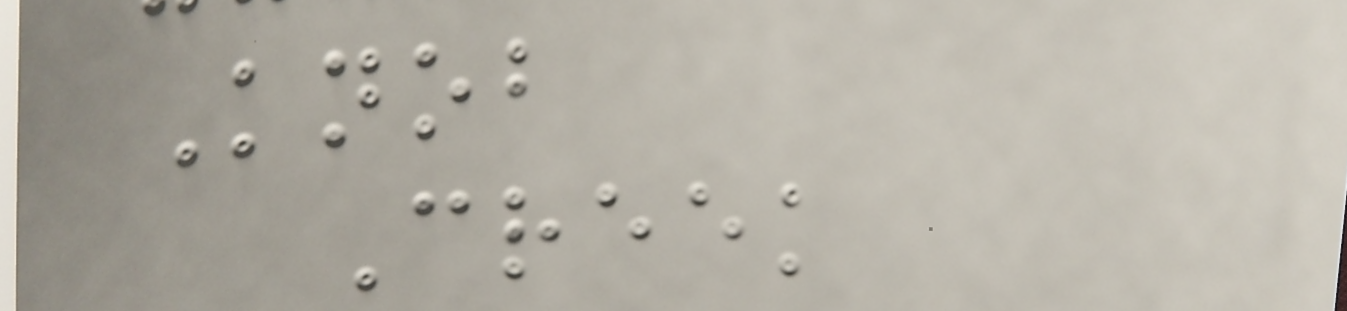Knob
Creek
